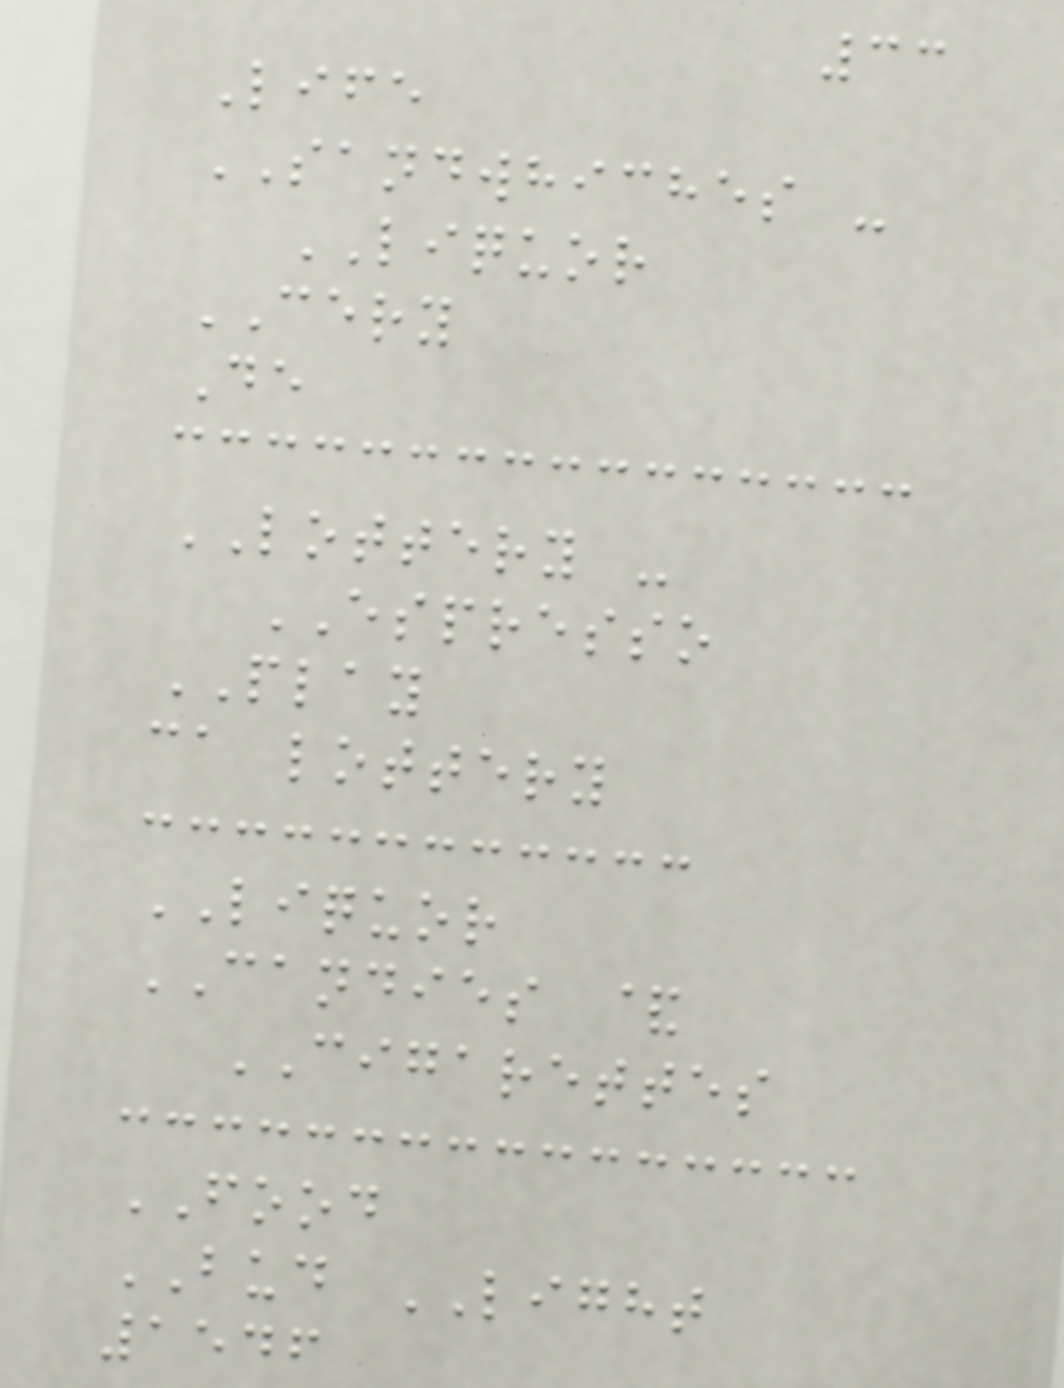33
Life
SANDWHICHES -
LIQUOR
CERY
De
LOTTERY -
ESPRESSO
PLAY
ca lottery
LIQUOR
CANDIES &
CIGARETTES
FOOD
BUD LIGHT
1546
